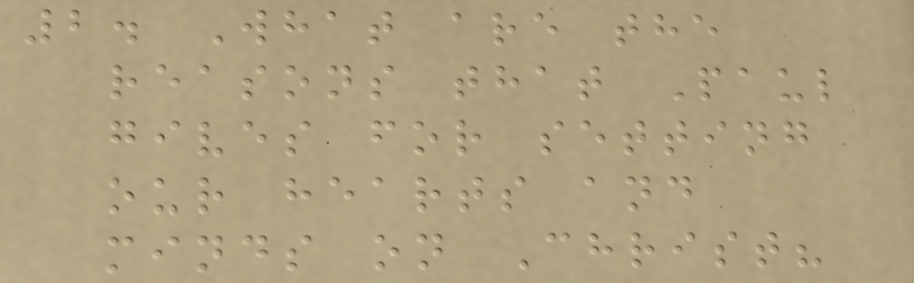2. What are the
reasons that Paul
gives for setting
our hearts and
minds on Christ?
